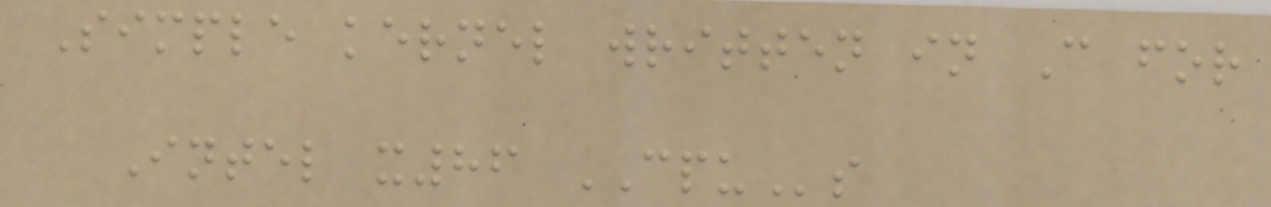Simple kernel written in C for
Intel x86 CPUs
